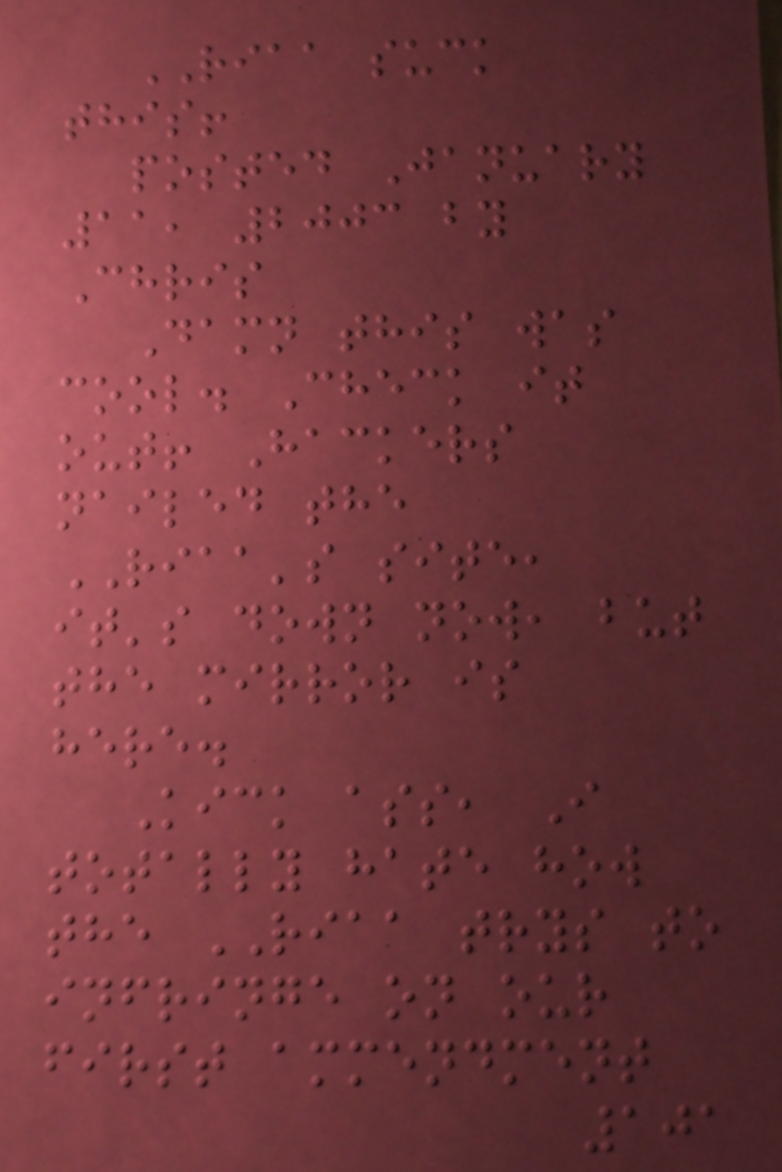RIAA suck
this!
posted January
11, 2003 by
Chris
Damn this was
cool. Check it
out! Hackers
nailed the
RIAA's site,
it's down now, but
the mirror is
here.
Kick ass, I
totally hate how
the RIAA trys to
infringe on our
first ammendment
101
